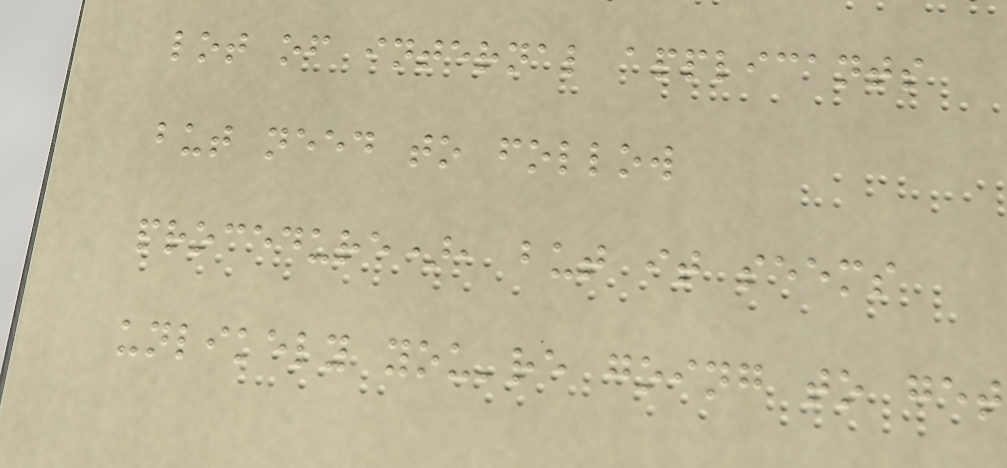lot of internal applicants
but need to follow
procedure), but it seems
unlikely you're going to get
